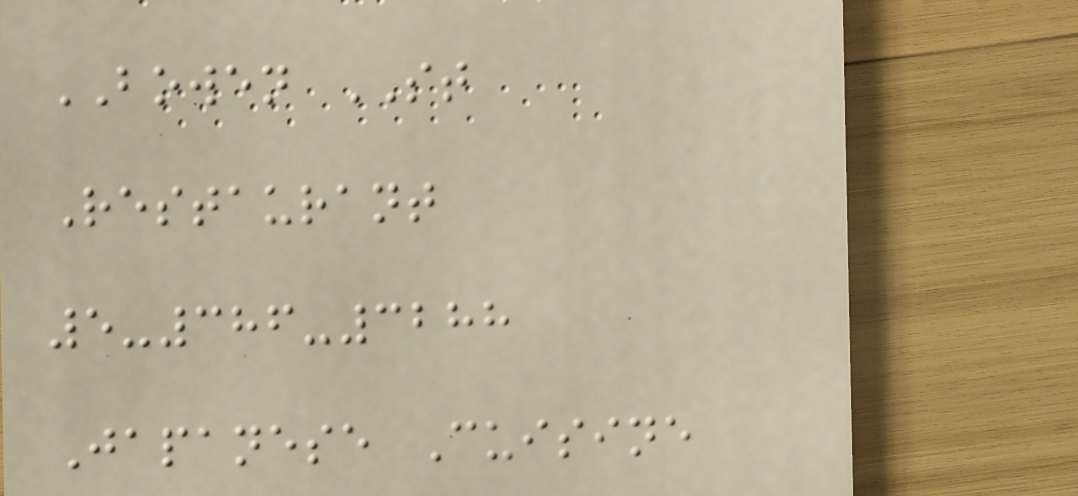BOWEN ST
Restaurant
5-386-3288
Japanese Cuisine
